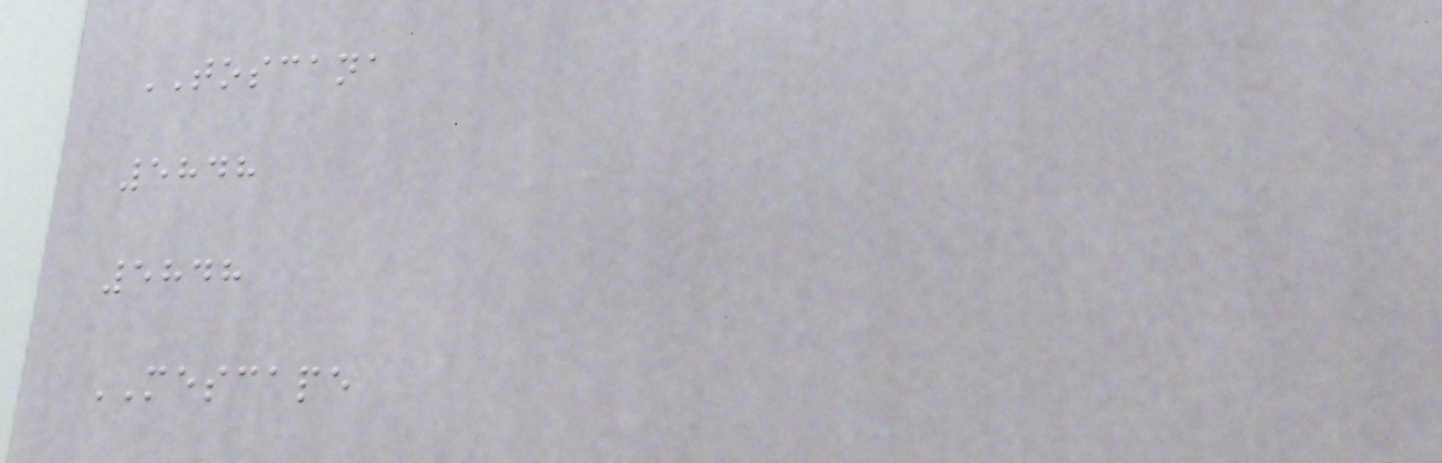TOSCANA
5848
5848
MESCAPE
